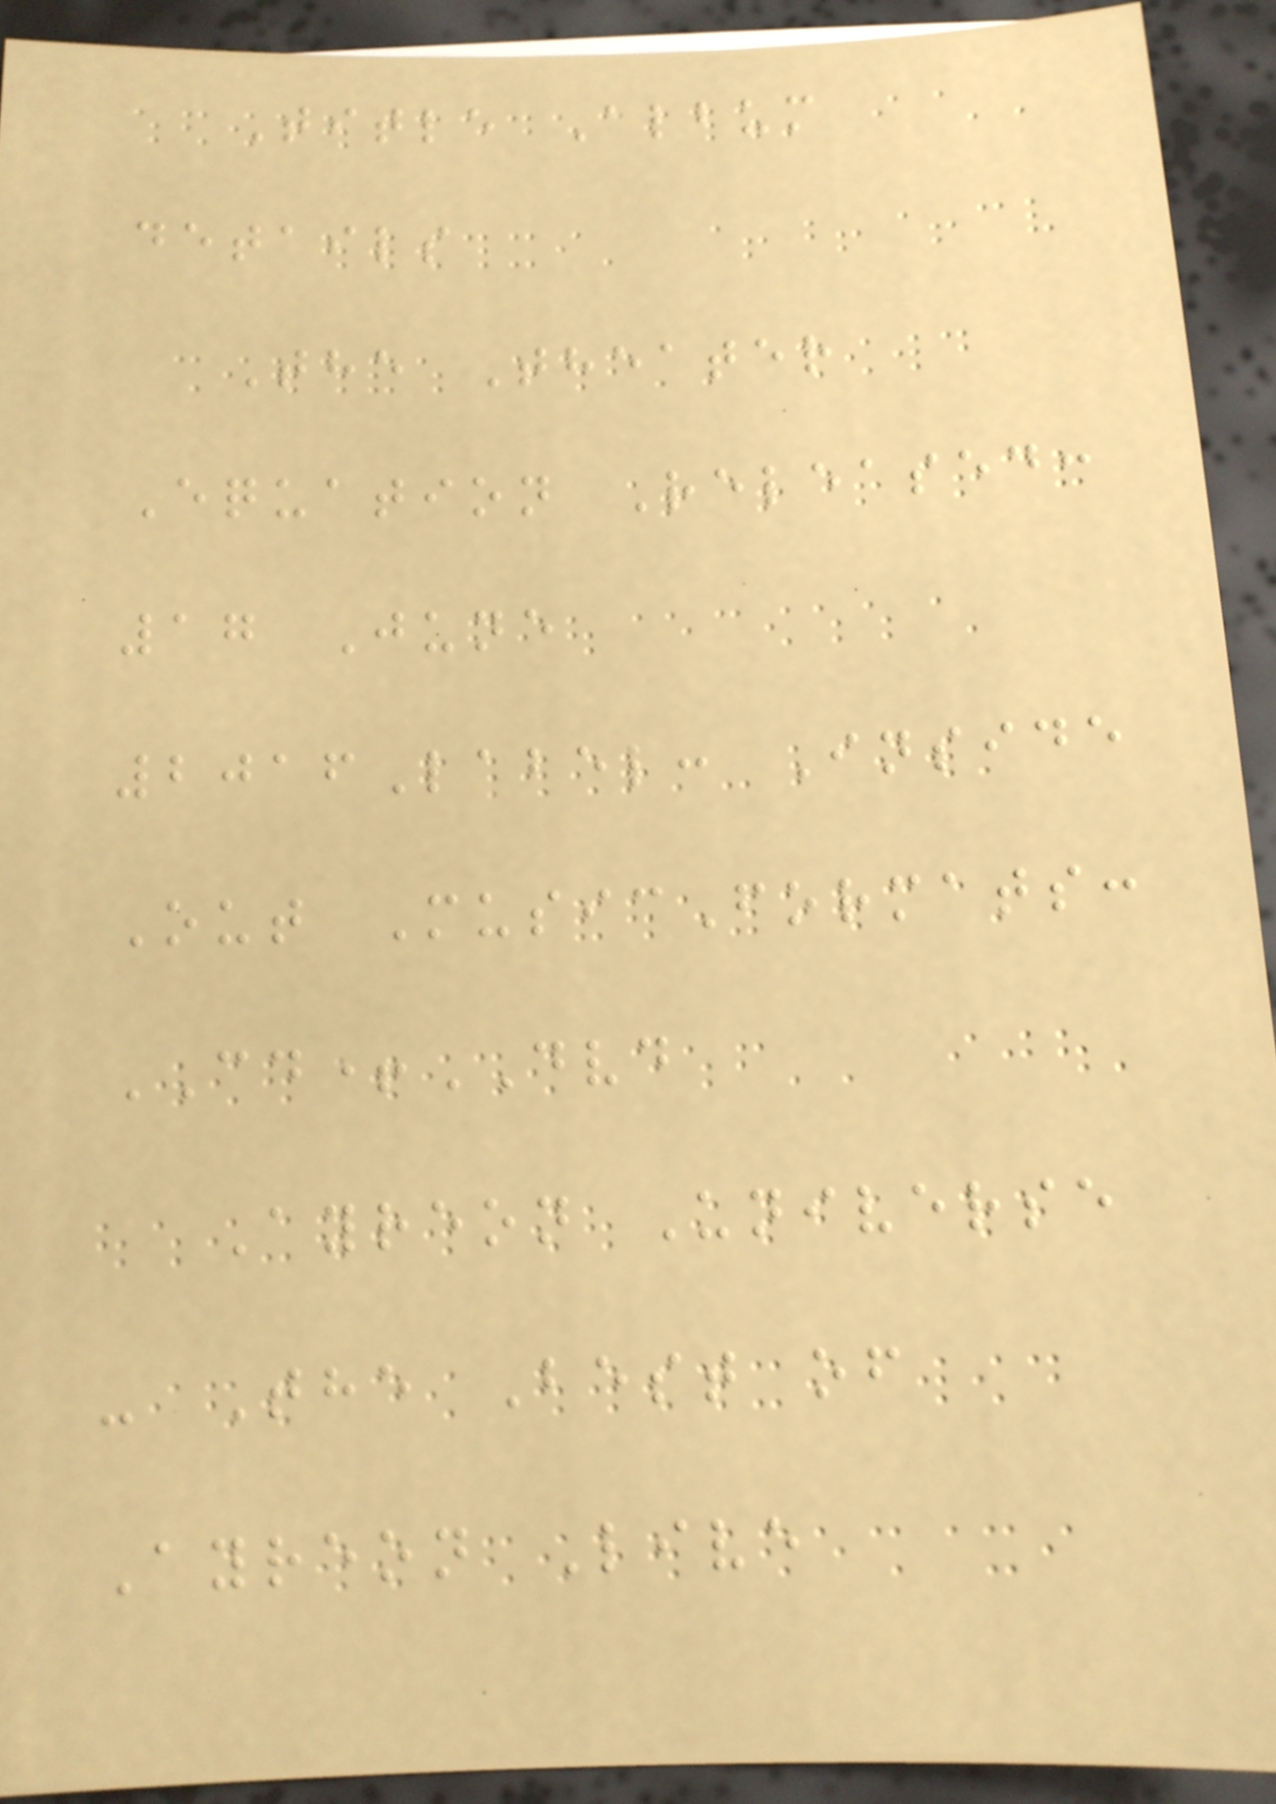Title Album
details
The Theater
Equation Released:
17 June
2016Label: Inside
Out MusicFormats:
CD+DVD
Ayreon Universe
- The Best of
Ayreon Live
